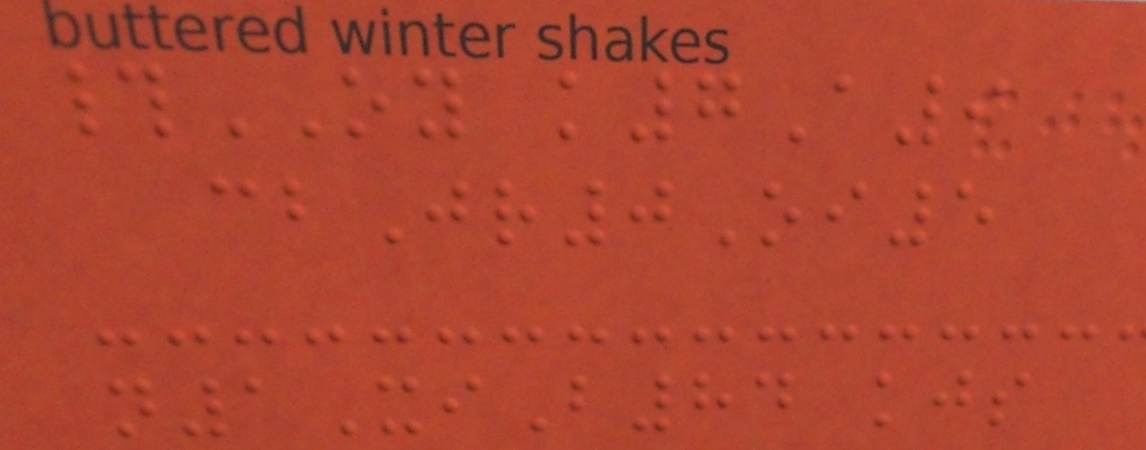#OY k7A9
cbJr0Oi5
n1XiB84 kjs
